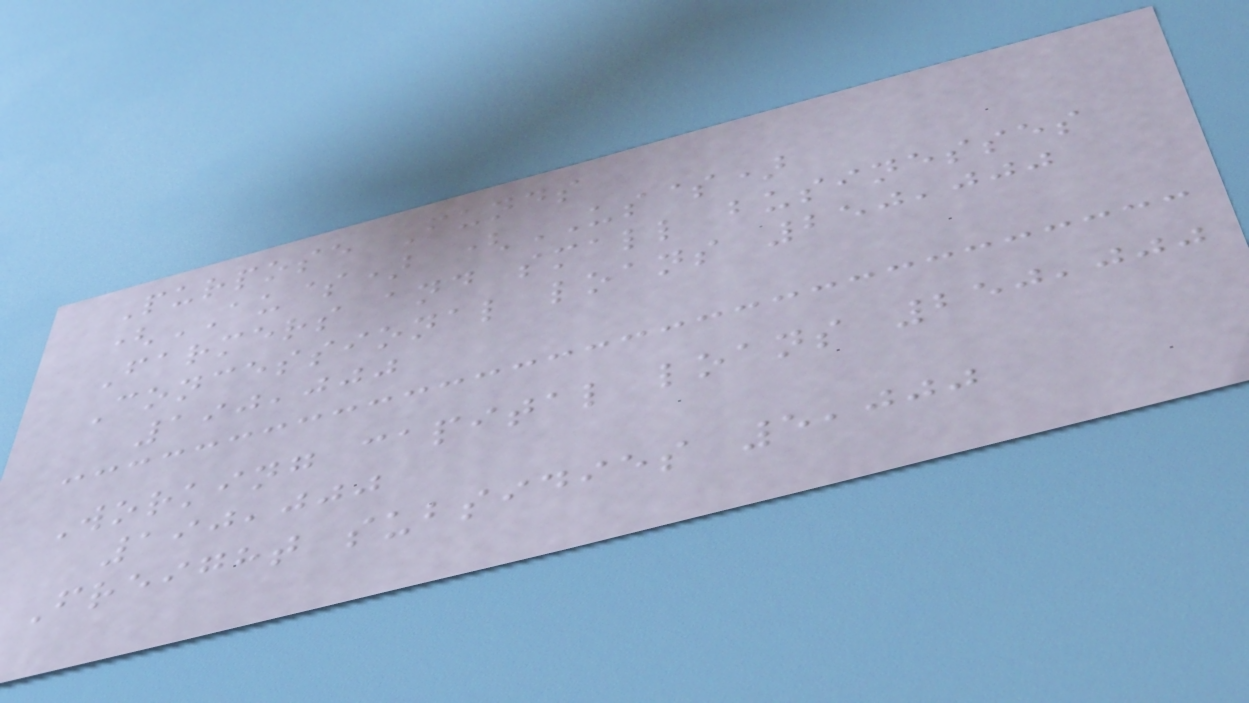Purpose Funds
(AU$) (US$)
Farmers and small businesses
Concessional loans 250,000
190,000
Working capital loans 250,000
190,000
Freight subsidies 5,000
